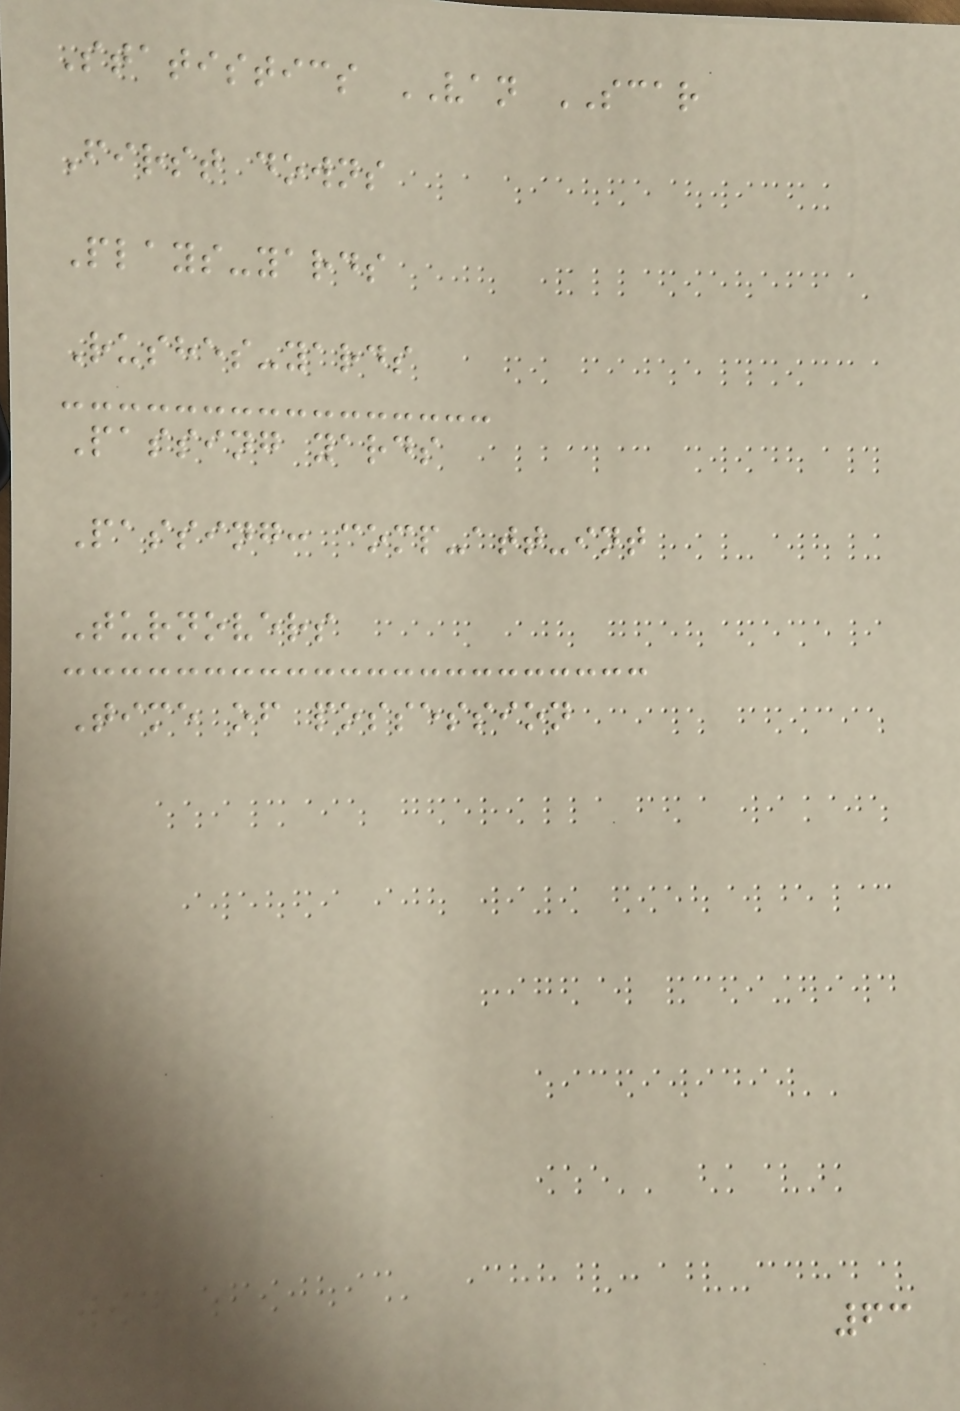Statistics VAN SCAR
First downs
Plays-yards
Rushes-yards
Passing yards
Passing: comp-att-int
Turnovers
Time of possession
63
